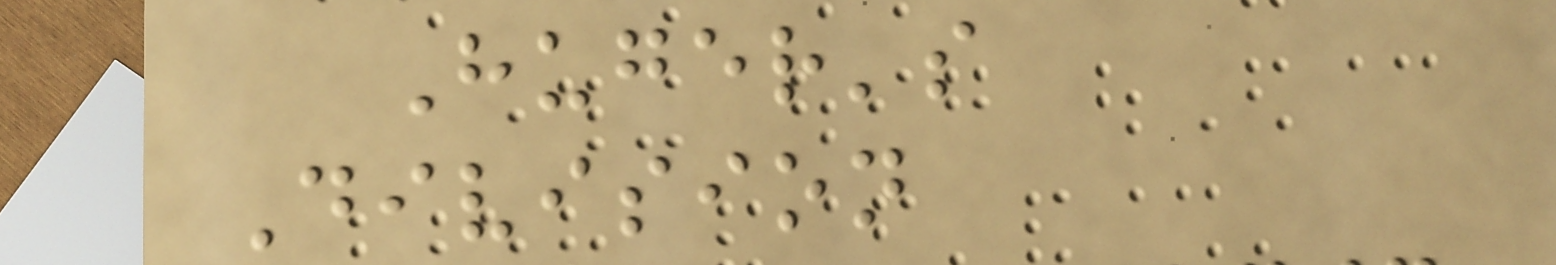Huger's
Division
